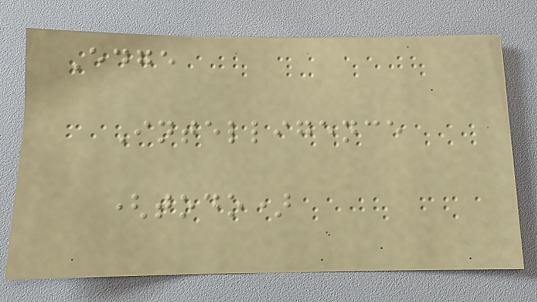Edge
Intelligence
(todo)
